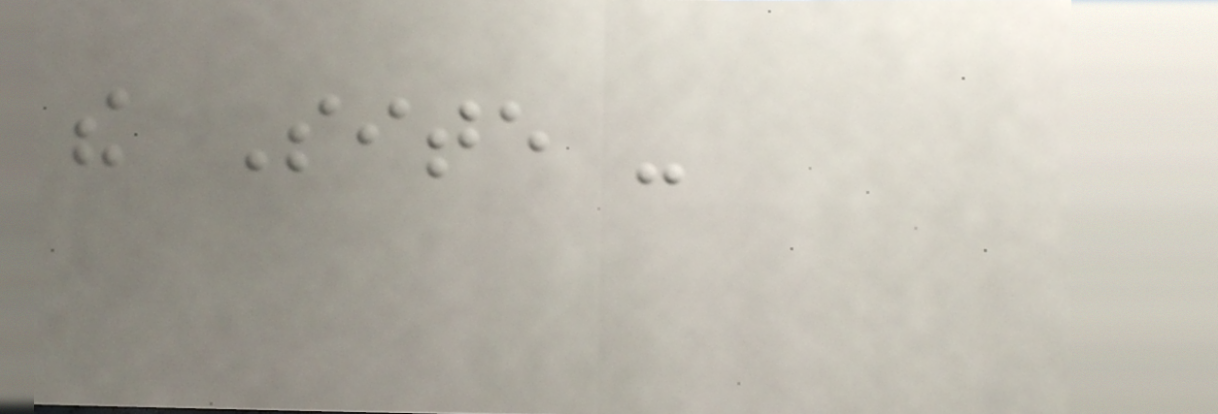the Site -
